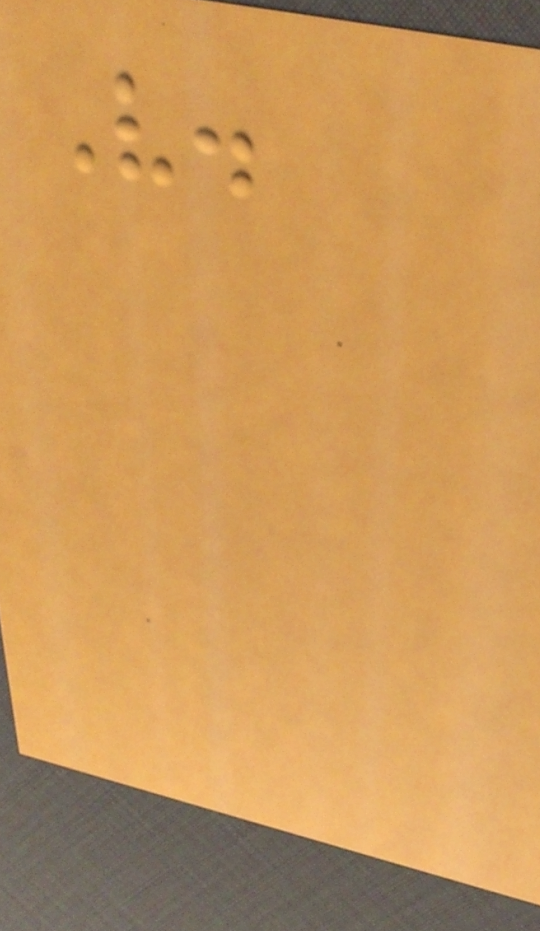V.
